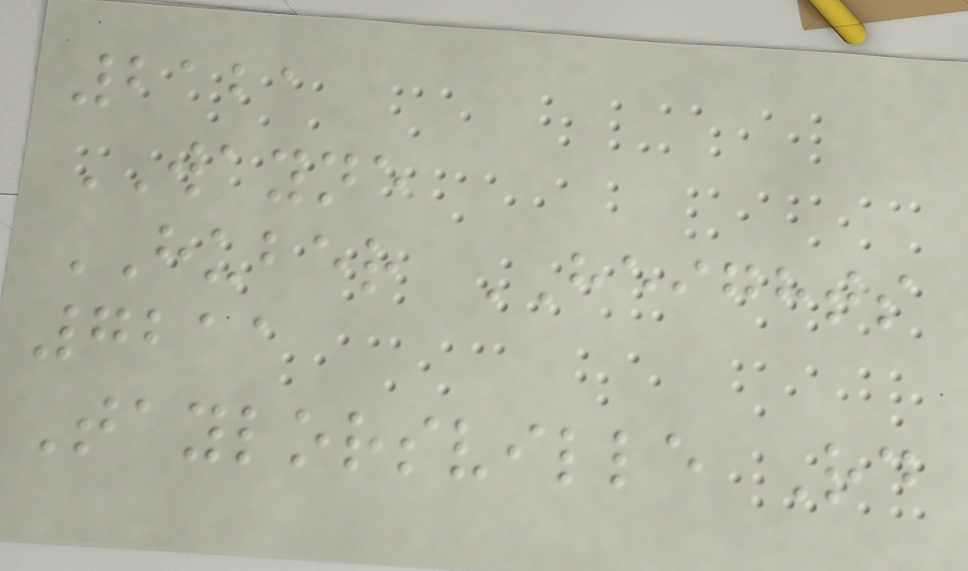2121
WAYNE
HUBER HEIGHTS
7211
Taylorsville Rd
